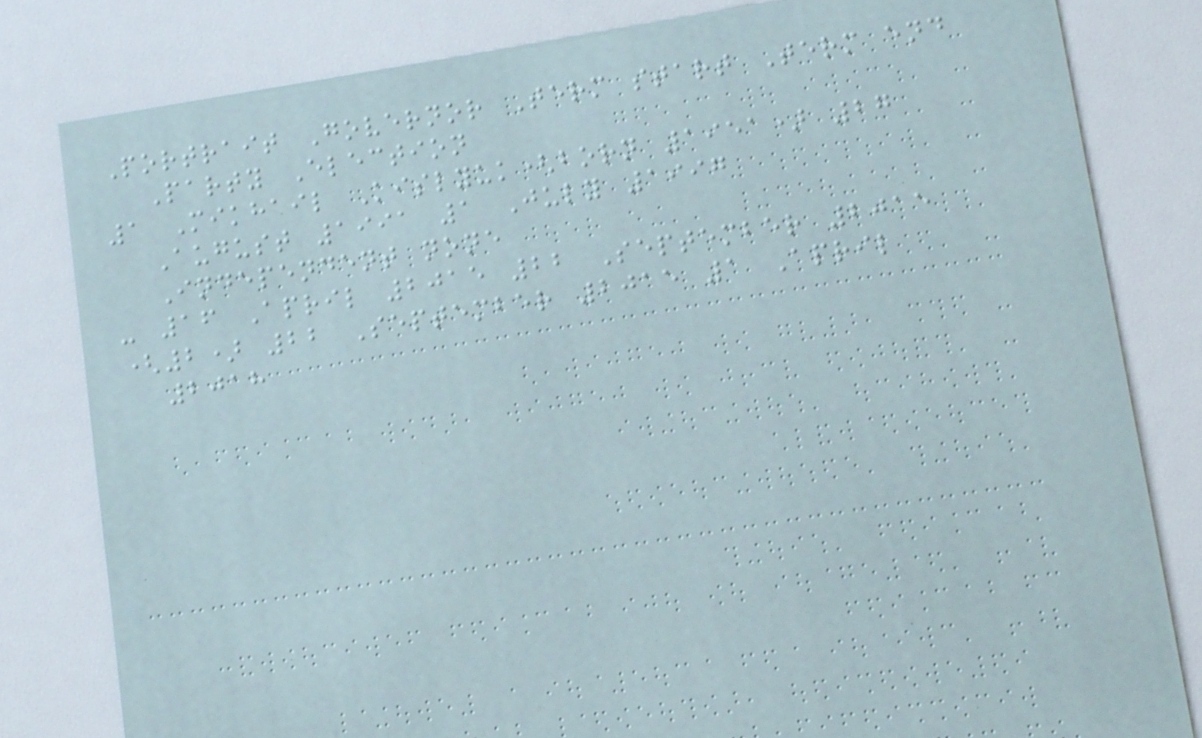Portrait Governor Term start Term end
Party Election
1 Mikhail Kislyuk(born 1951) 27
August 1991 1 July 1997
Independent none
- 16 April 2015 22 September 2015
(2) 22 September 2015 1 April
2018
